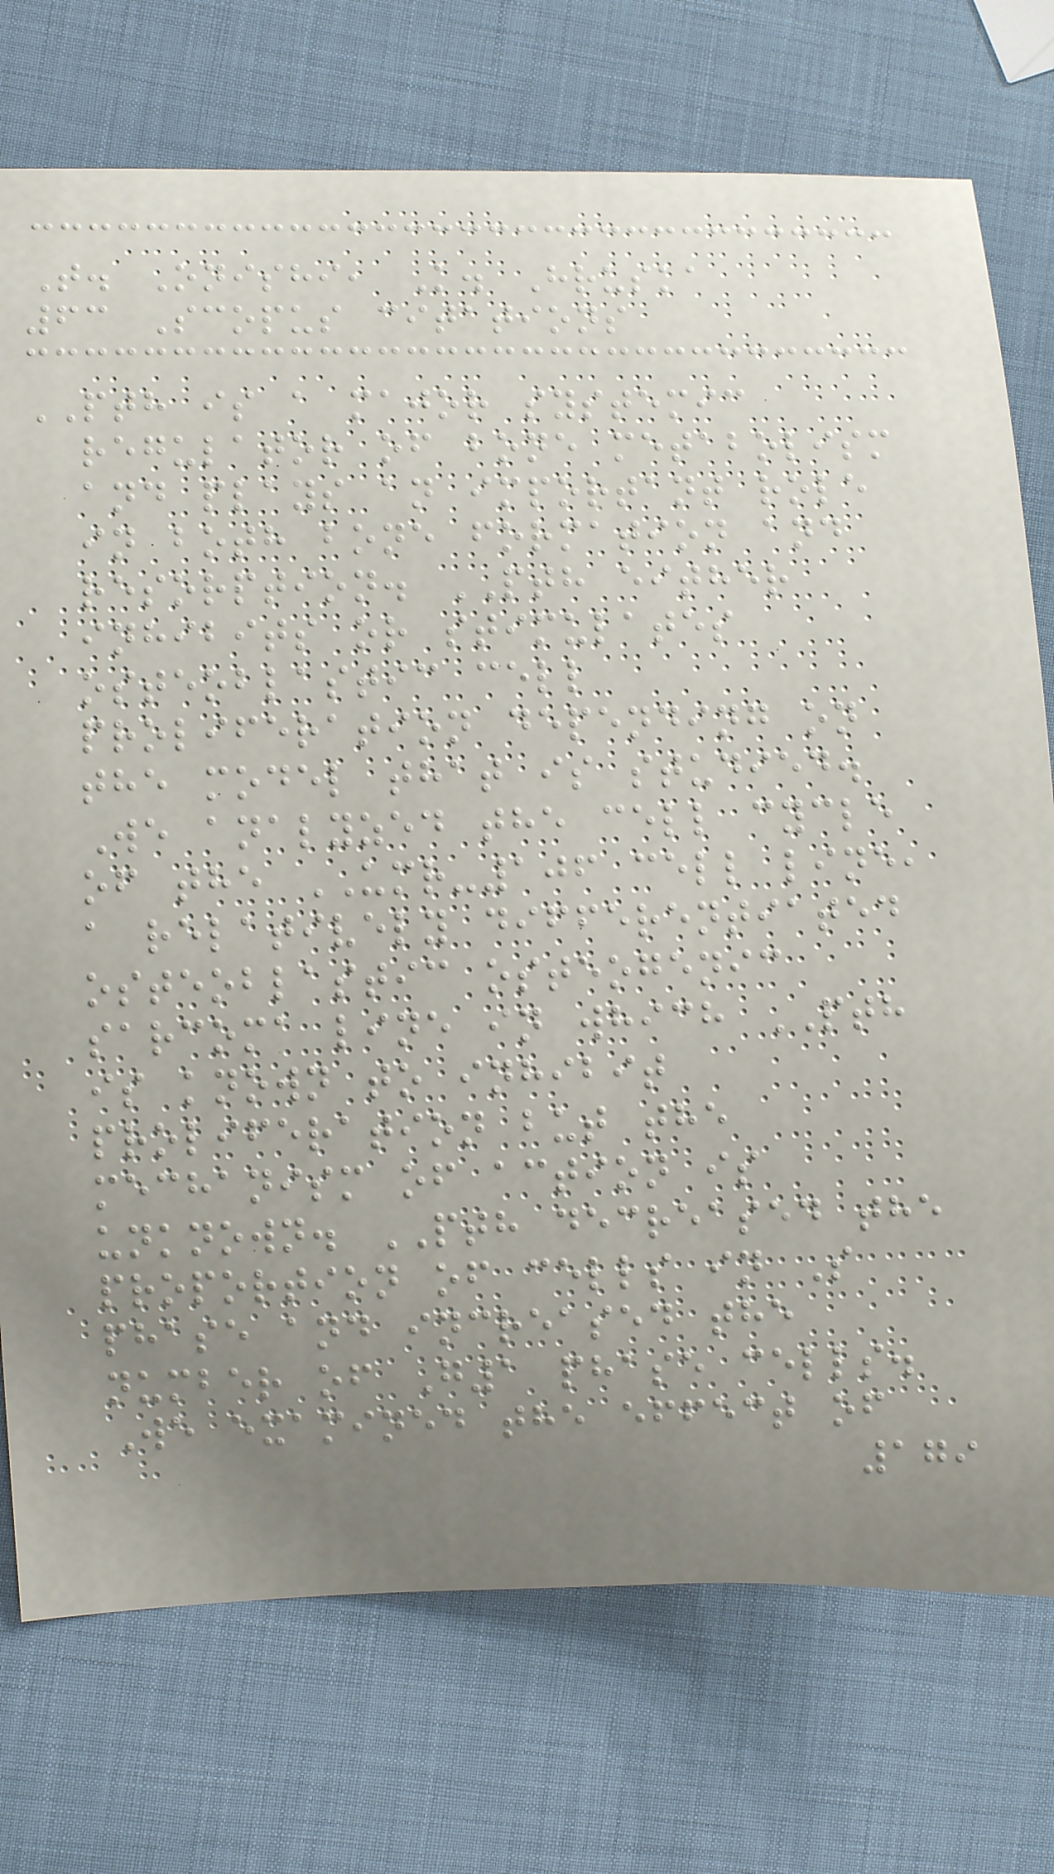T. Onishi, K. Hruska
63 Scopus citations
PTH is a major systemic
regulator of bone metabolism
and plays an important role
in both bone formation and
resorption. PTH either
inhibits or stimulates
osteoblastic cell
proliferation depending on
the model that is studied.
We analyzed the cell cycle
of the UMR-106 cell line,
a relatively differentiated
osteoblastic osteogenic
sarcoma line in which PTH
is known to inhibit
proliferation but the
mechanism of action is
unknown. PTH decreased the
proportion of cells in S
phase and increased the
number of G1 phase cells.
We examined the effect of
179
